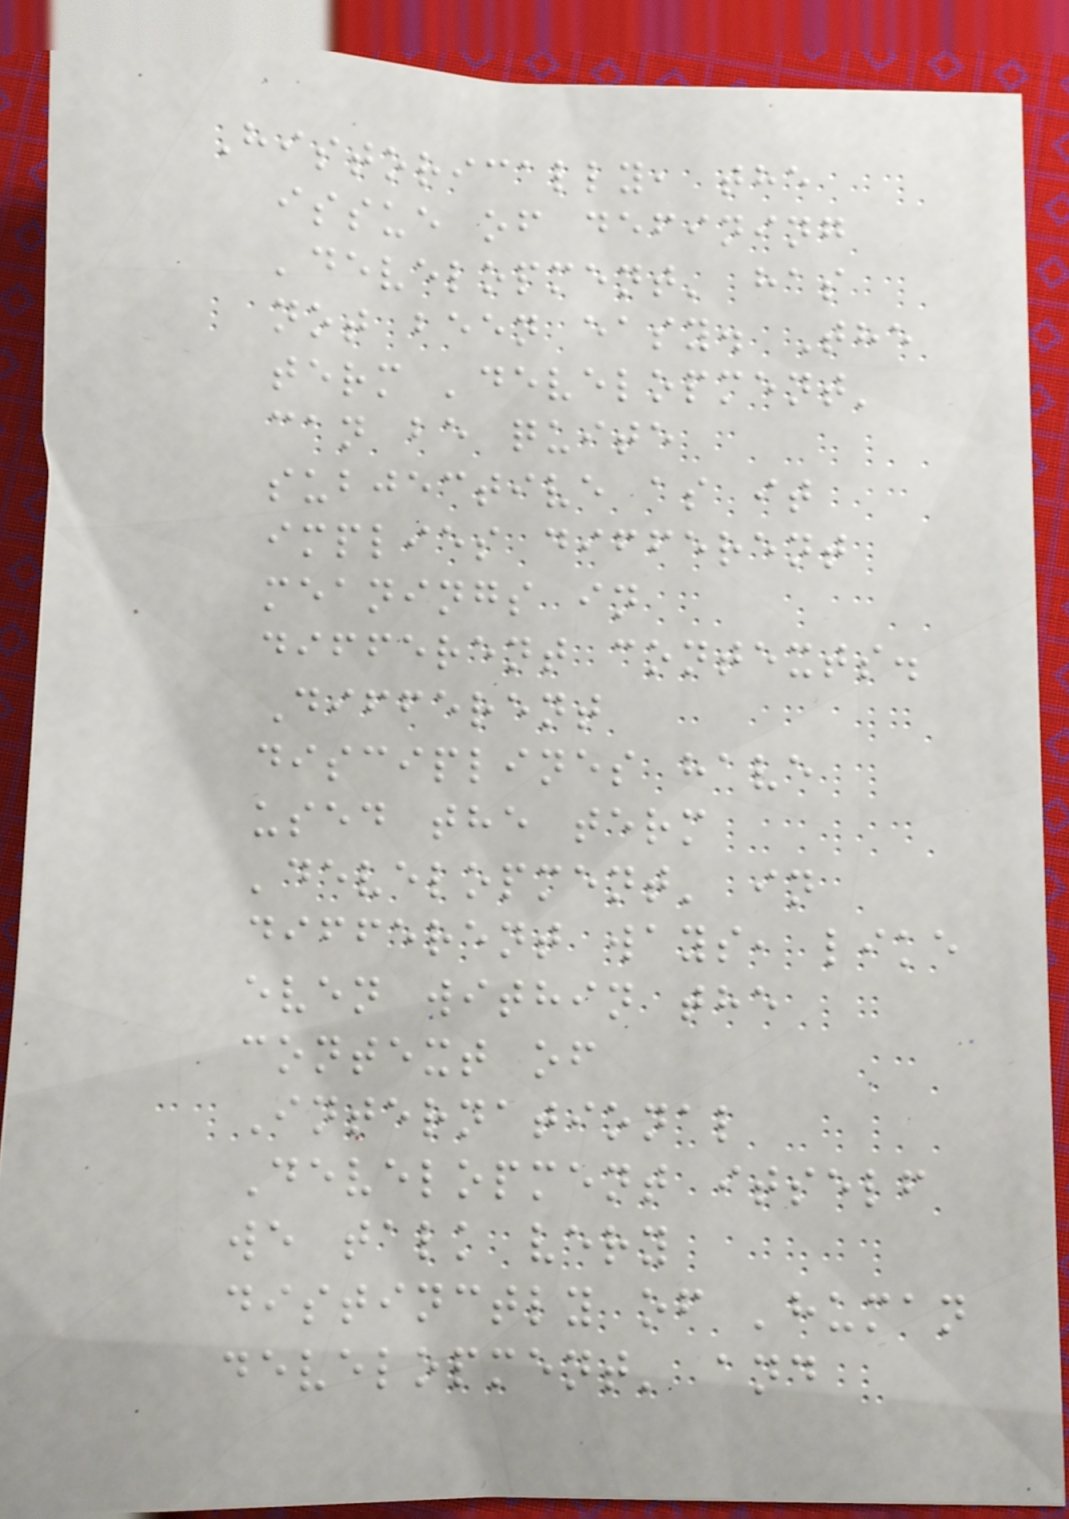Historically, the
issue of defining
'development' has
not been easy. The
term 'development'
can be quite
subjective as it
implies different
meanings in
different contexts.
Different
disciplines have
used the term
'development' in
different ways, like
even within the
context of
International
Development itself
we talk very
distinctly of 'human
development' and
